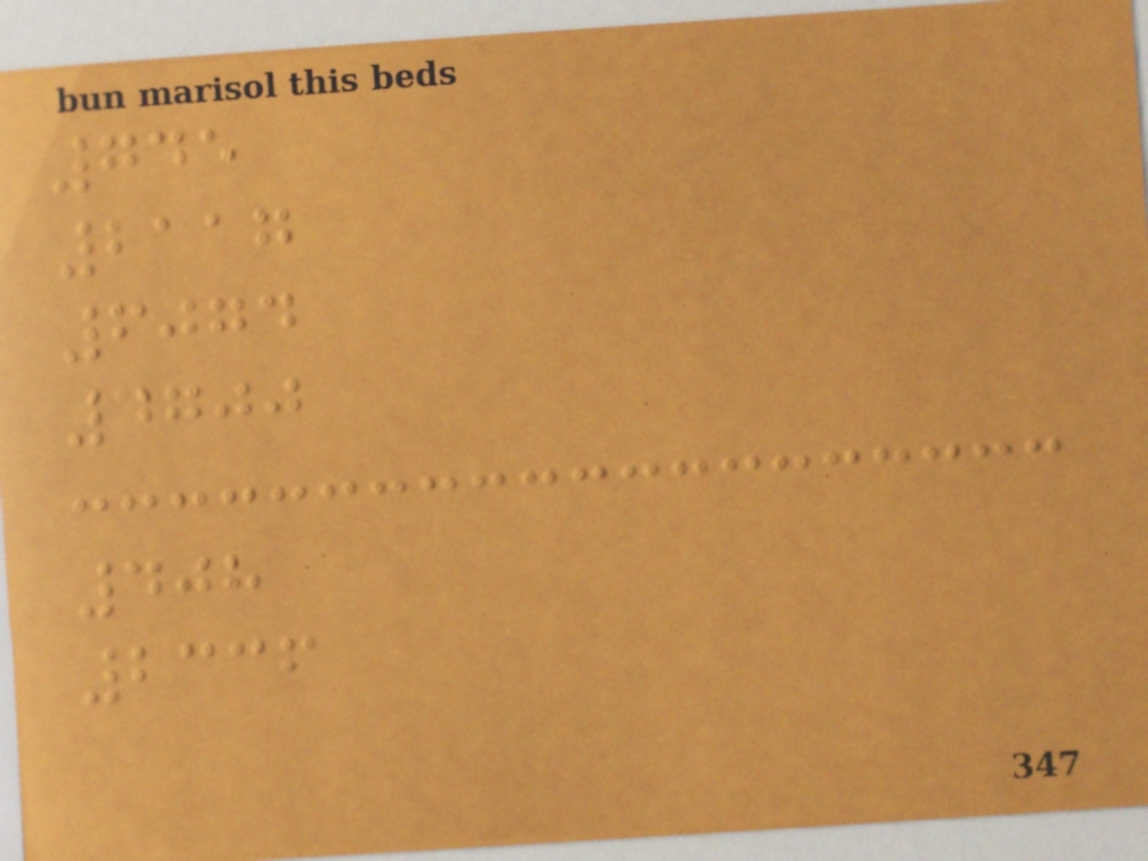745
2117
6074
4700
408
2336
